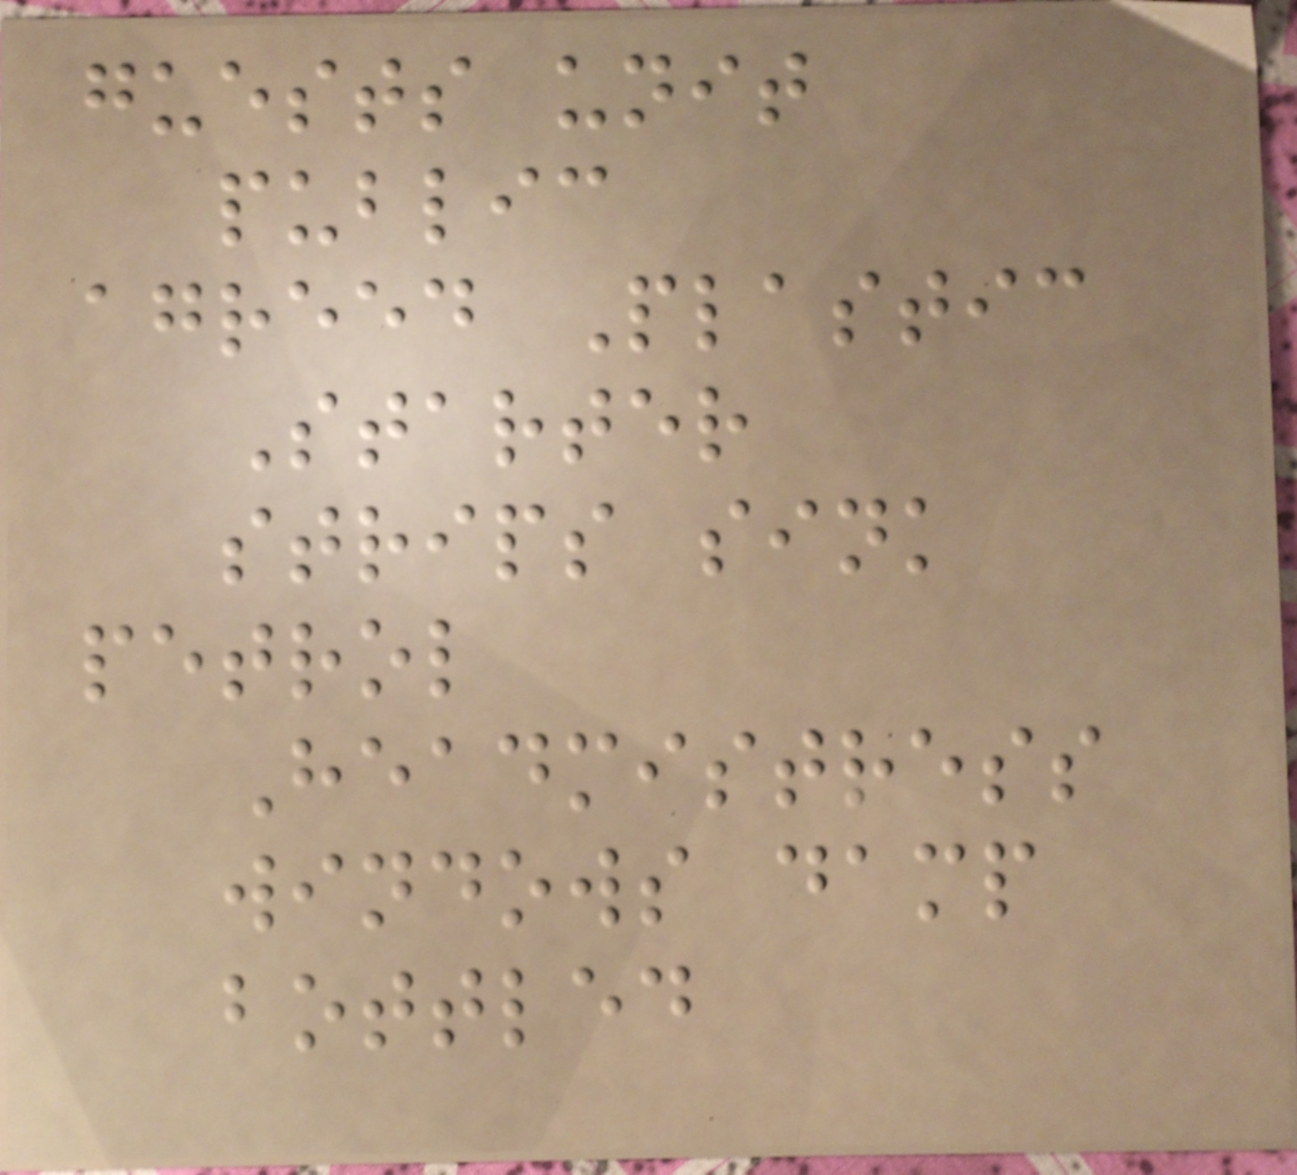guests unit
public
agreed Plastic
Starter
strips sink
petrol
Headmistress
windows damp
bottled
